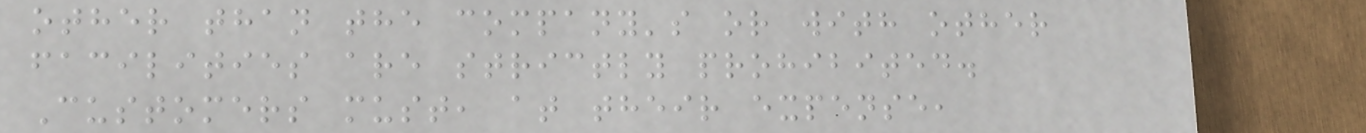other than the company's or with other
facilities are strictly prohibited.
Customers must, at their expense,
